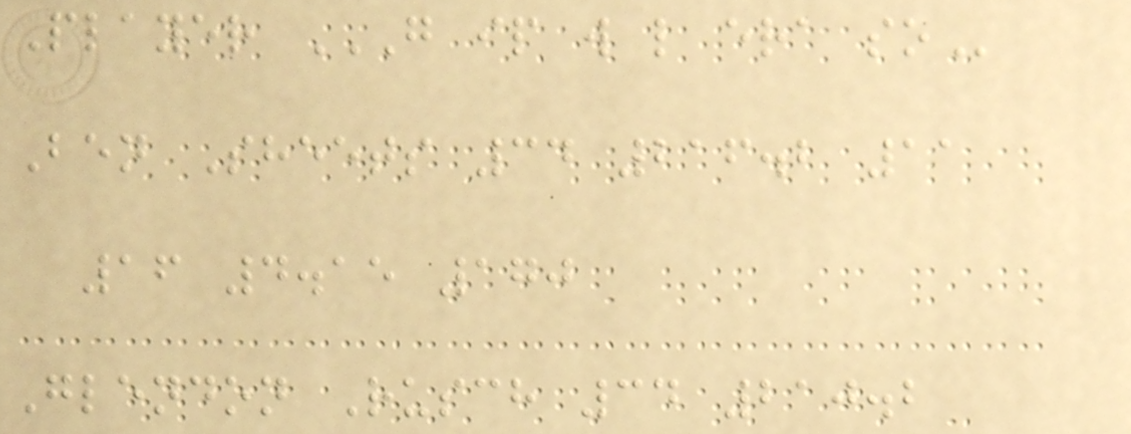Player G IP W L ERA SO
Ben Sheets 34 216.2 11
16 4.15 170
Glendon Rusch 34 210.2
